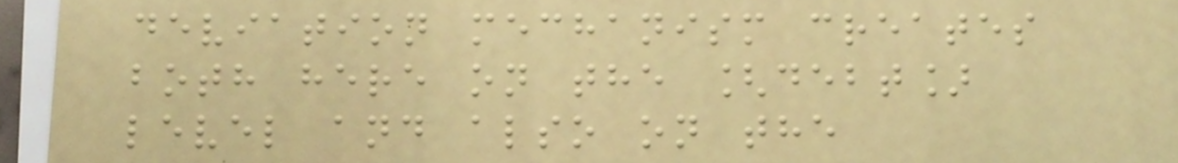deviation mechanism creates
both here on the [debt]
level and also on the
